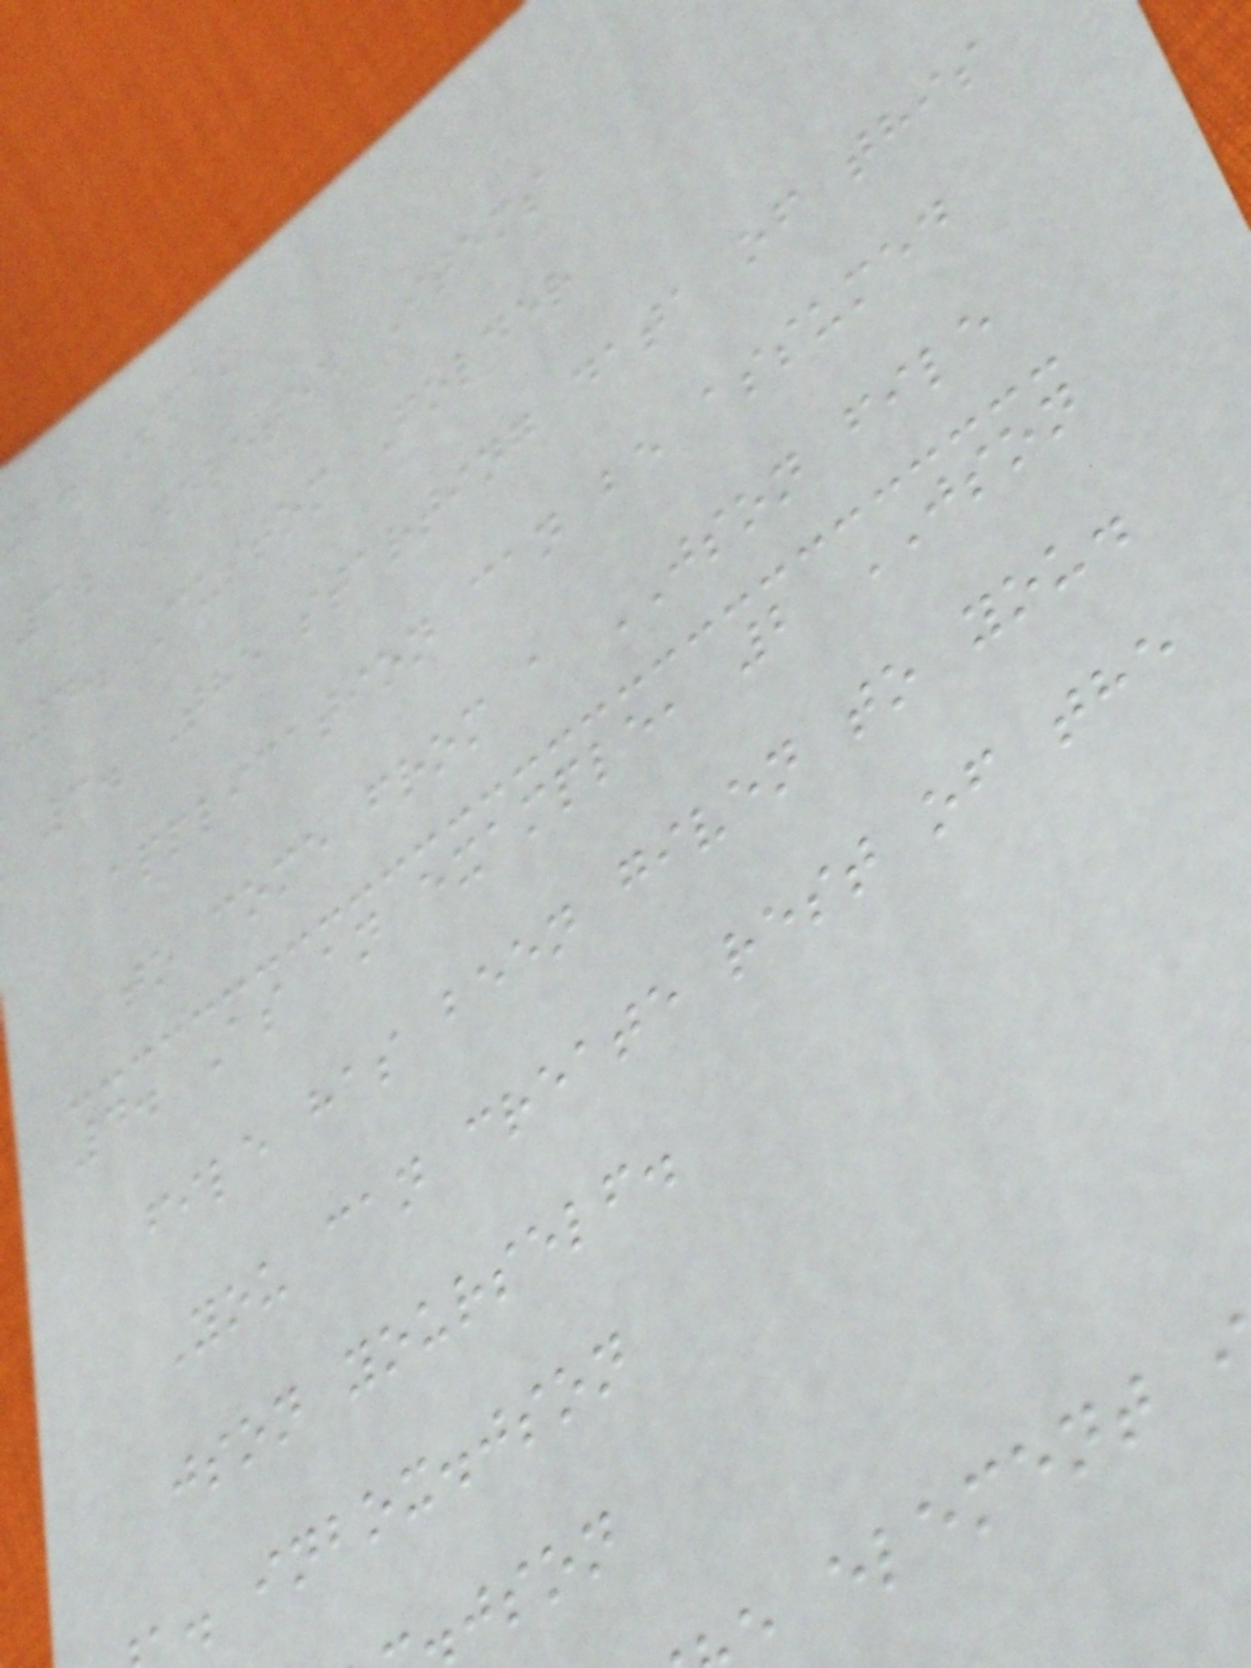b. Spam
3. Deleted Items
4. Custom Folder
3. The starting data of this
application can be assumed
to come from a JSON file
4. As an example, 2 JSON
file has been given to you.
You can create rest of the
json yourself.
. inbox.json
json
element
